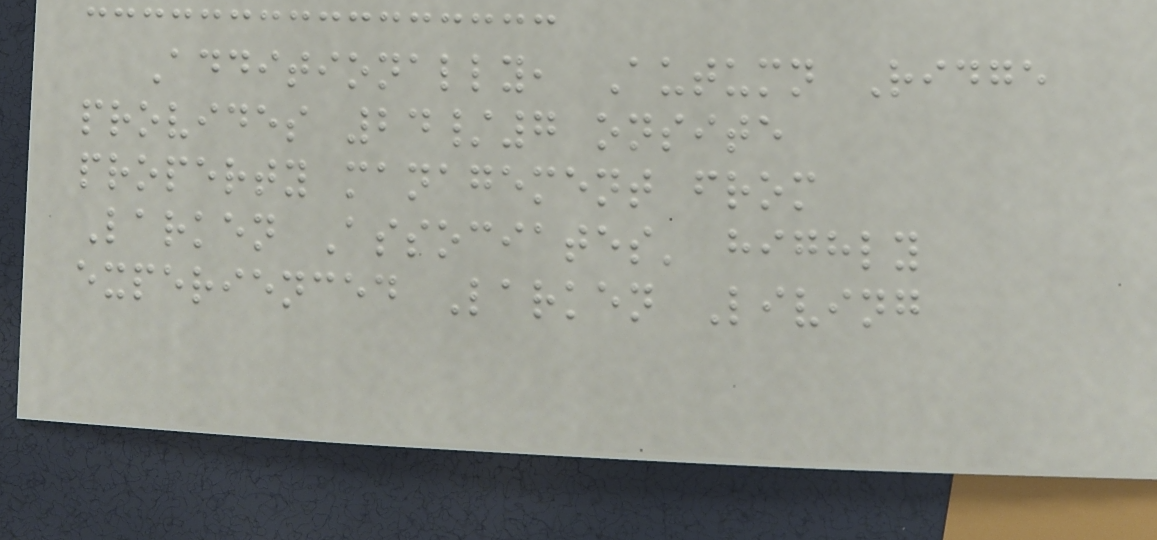Additionally, Autumn Ridge
provides 24/7 onsite
property management from
Larken Associates' highly
experienced Larken Living
